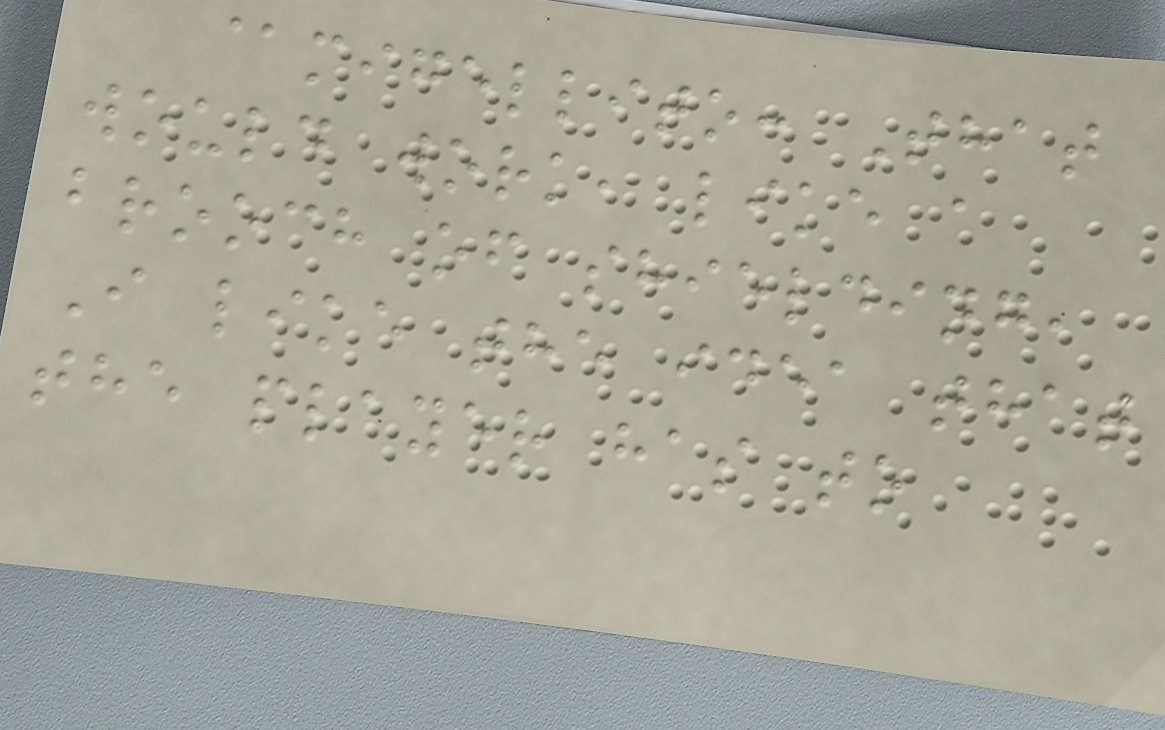@migellito: That
would work, like a
brooch of shielding,
I like the idea that
the player has to
